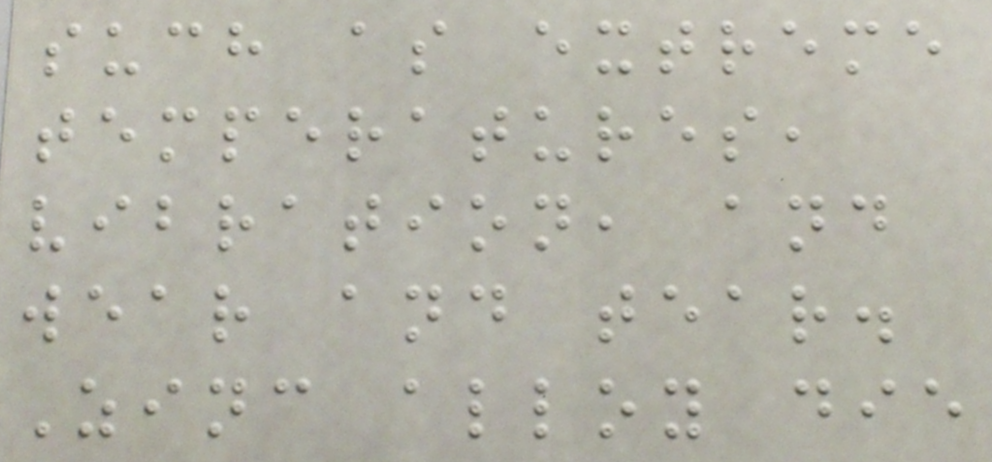such as extreme
temperatures,
vibration, and
wear and tear.
Zinc alloy die
